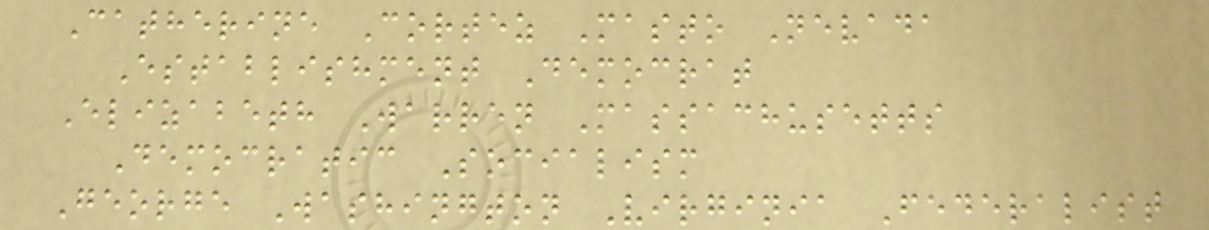Catherine Cortez Masto Nevada
Establishment Democrat
Elizabeth Warren Massachusetts
Democratic Socialism
George Washington Virginia Federalist
